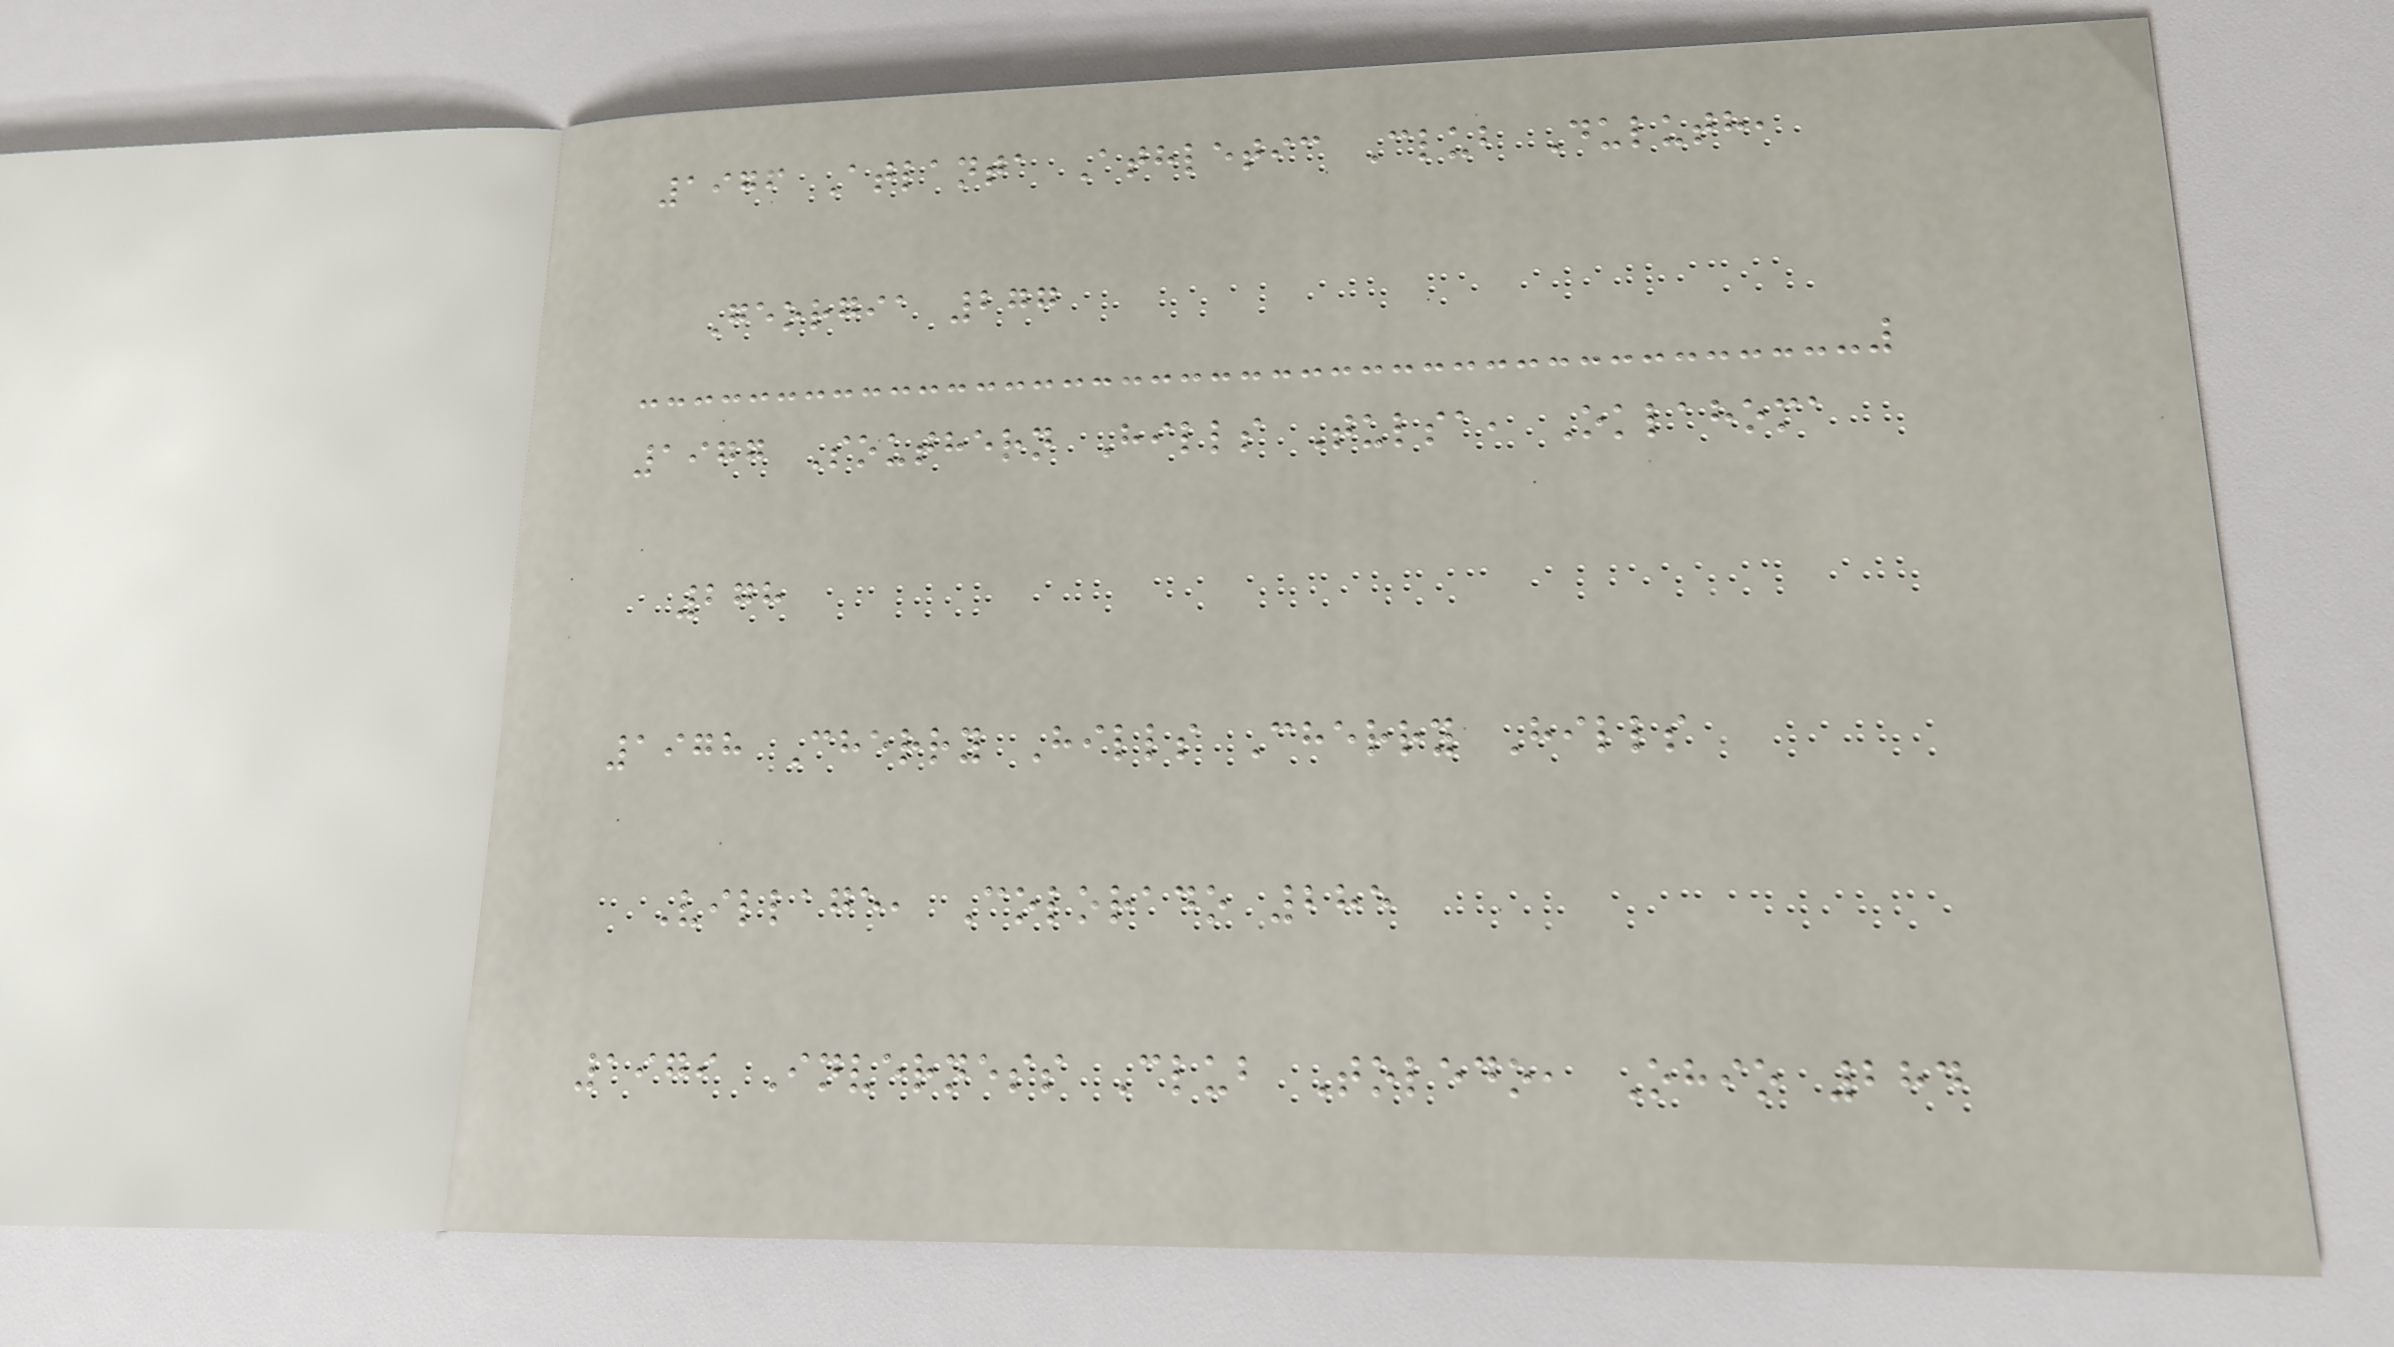1976 Atlanta Athletic Club Duluth,
Georgia 277
1977 Southern Hills Tulsa, Oklahoma
278
1978 Cherry Hills Cherry Hills
Village, Colorado 285
1979 Inverness Club Toledo, Ohio 284
